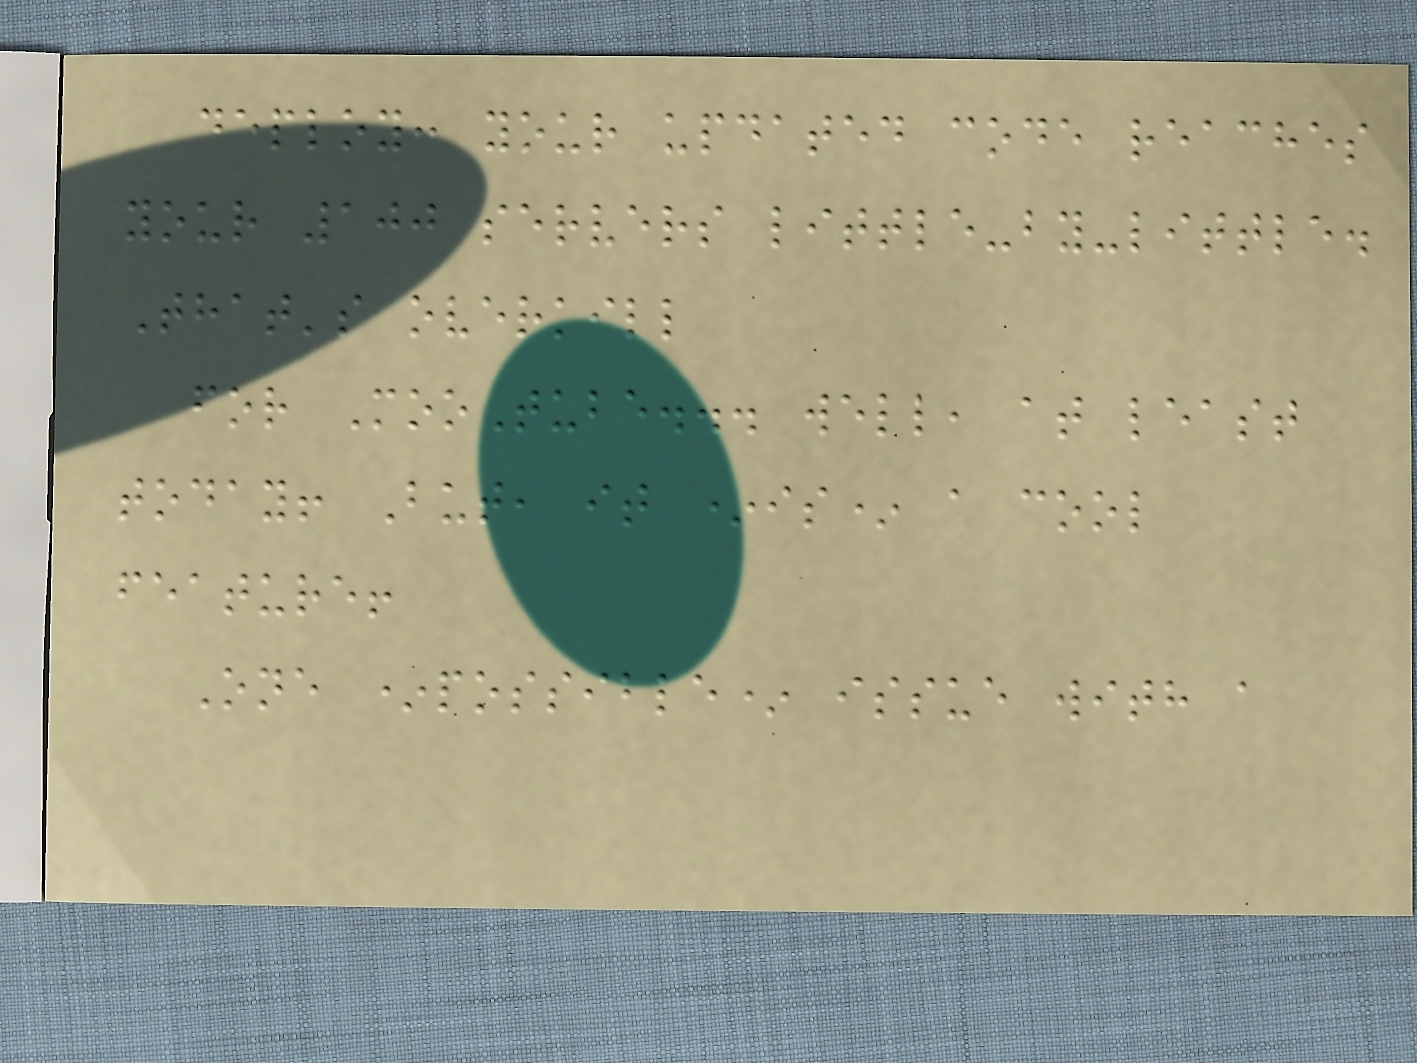deploy: your updated code reaches
your 100 servers little-by-little.
That's overkill
for MooTube... well, at least
today! But, it *is* a cool
feature!
One *possible* issue with a
